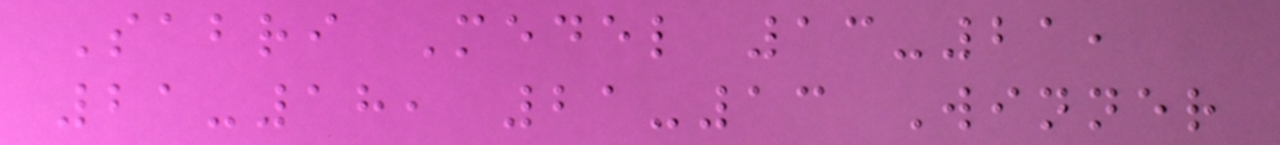Sabri Medel 13-21,
21-18, 21-13 Winner
